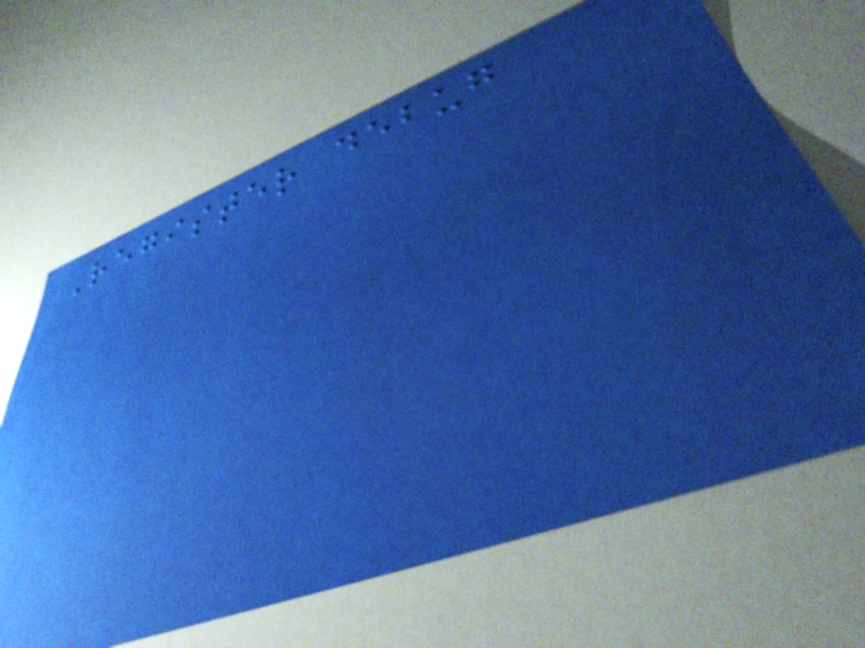Register debug
